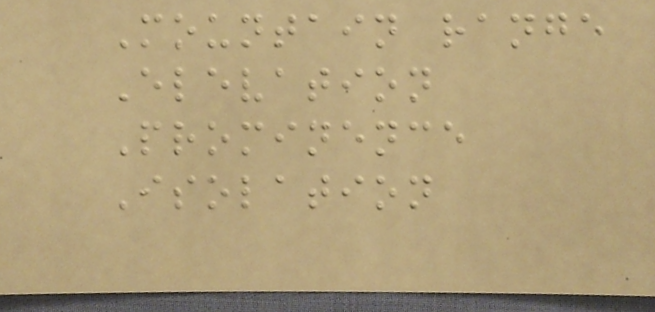Mountain range
Elevation
Prominence
Isolation
